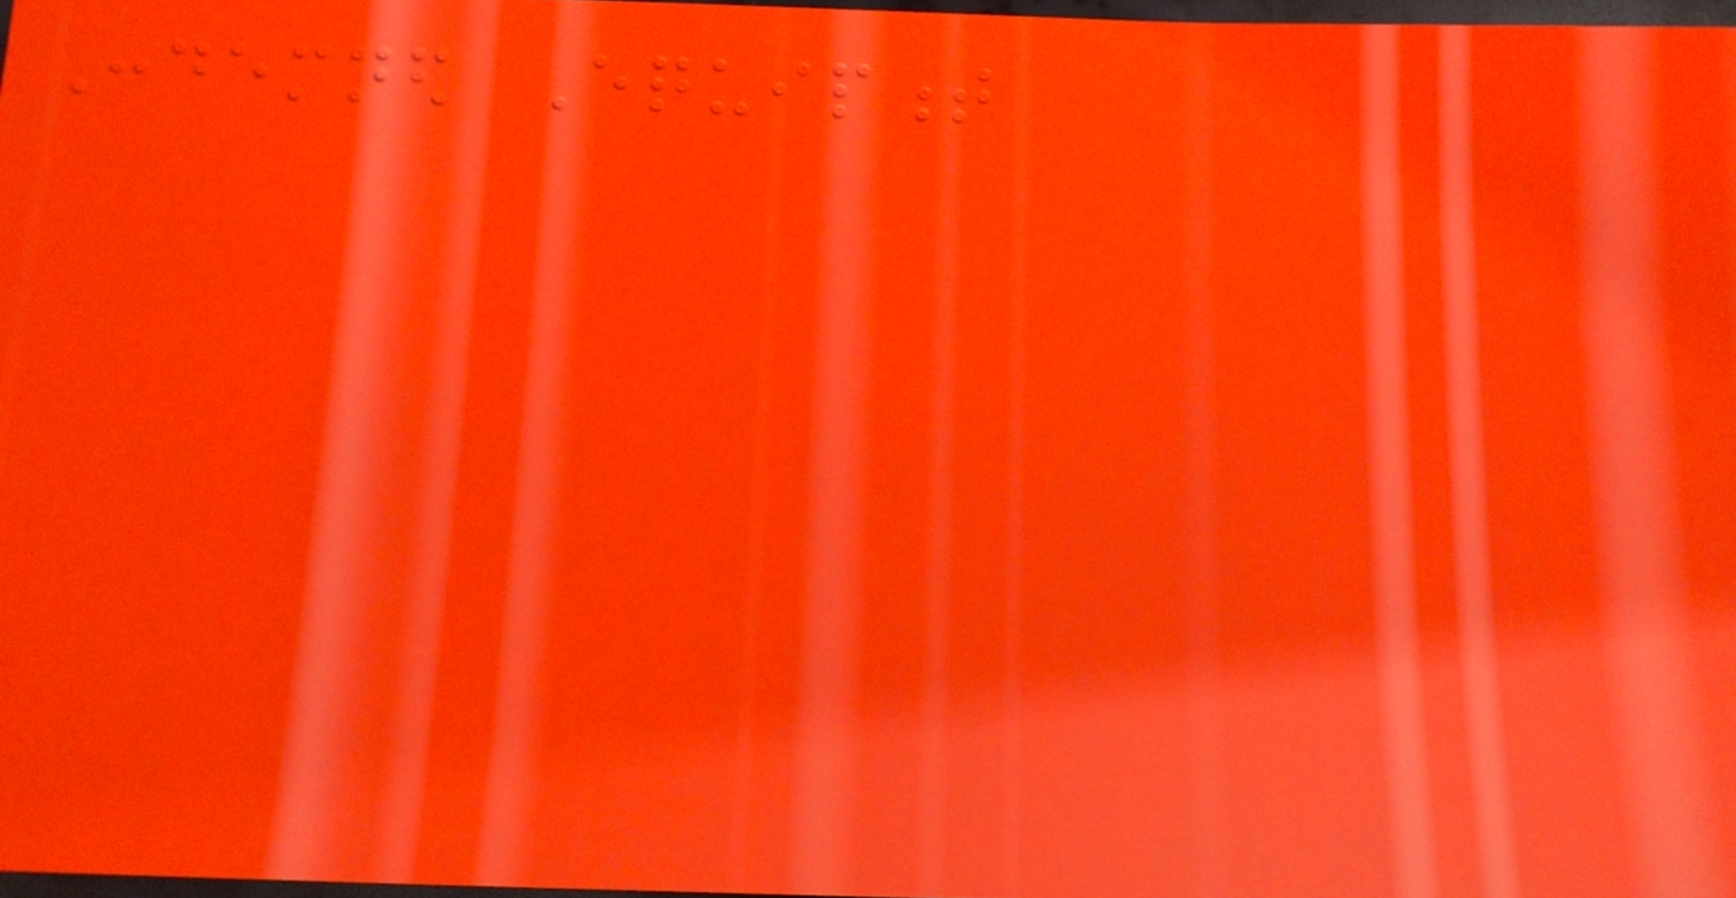Condemned Equipment
